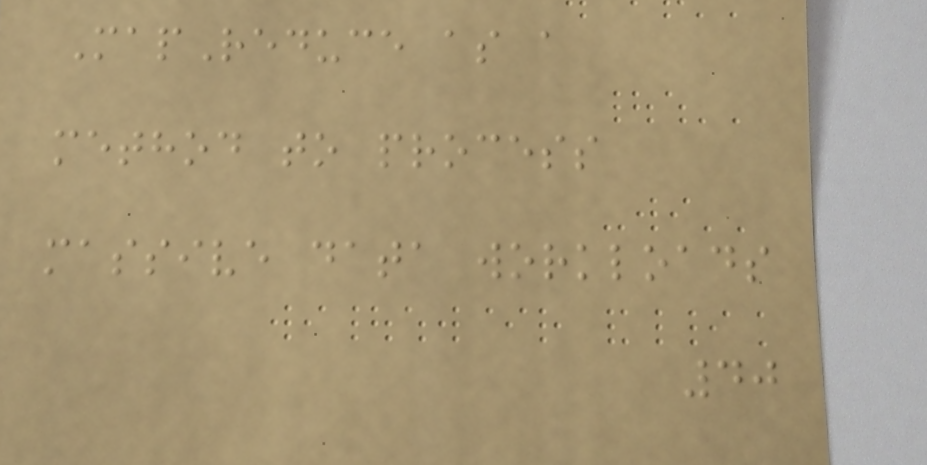MapReduce as a
method to process
massive data workloads
40
